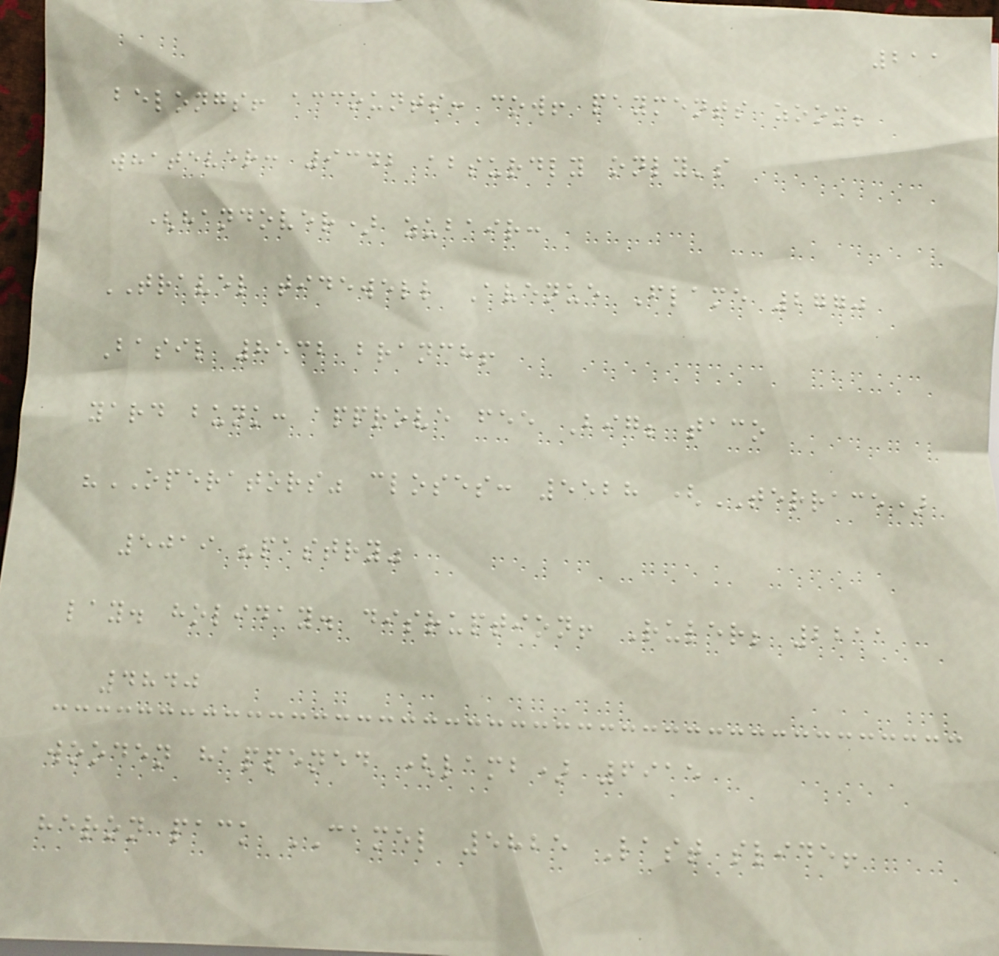211
belongs! accounts: cow! payments zoom;
whatever: 9342 absurdly only's
(handover) zubair:
TRAVEL tidewell Avenue Flame 2770
Basil 8532 branch!
yard bunk: approve fee Big; taco
"OPERATORS" closes: 5528 (TERRACE)
5019 "pastry"
lay. holiday. disruption! Ruler; 2211
4840
wooden happened (lamb) 6915
heron pack CAMEL 5825 Last slide!
